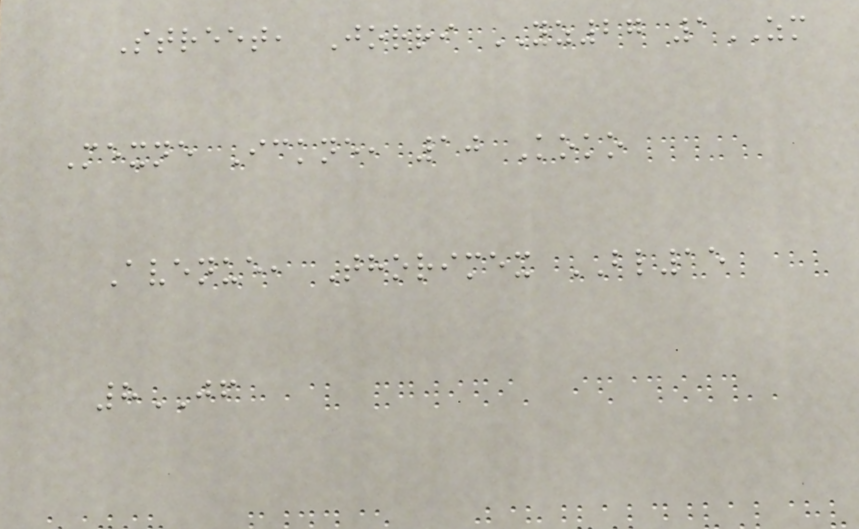Street, Jorri YZ27 1ZM
Mexne Ickne, 10 Koko
Avenue, Thorimex BL15
8JF
